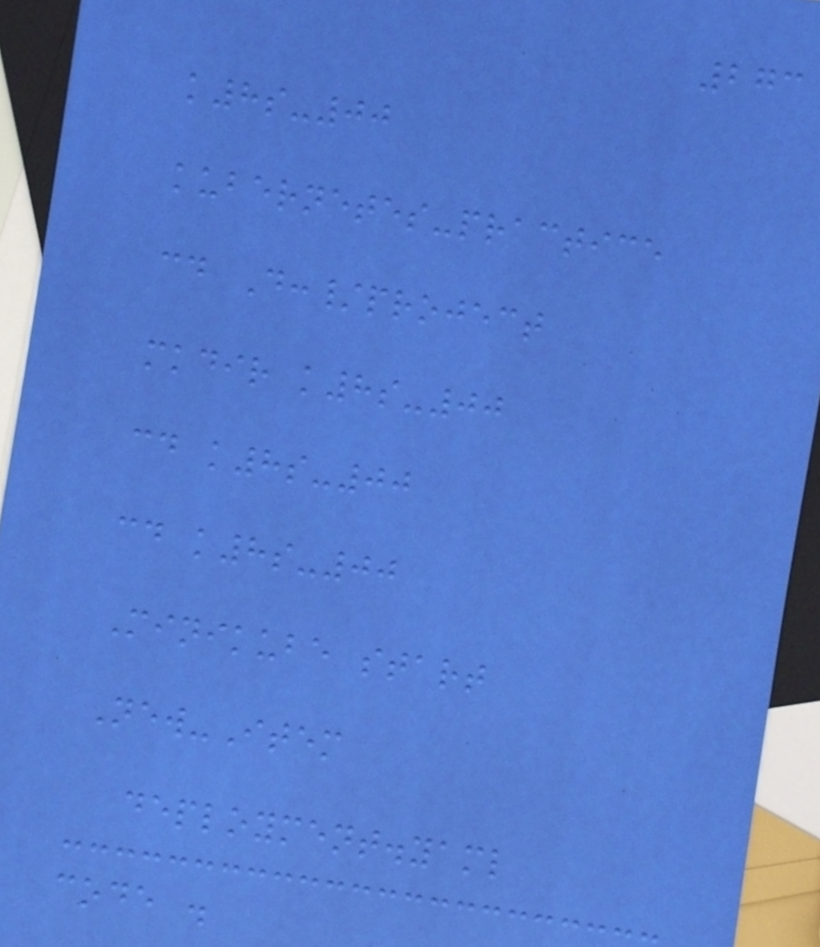273
k8s-00
kubernetes-practice
cd D:/project
mkdir k8s-00
cd k8s-00
cd k8s-00
Minikube start
New-Item
deployment.yaml
code .
